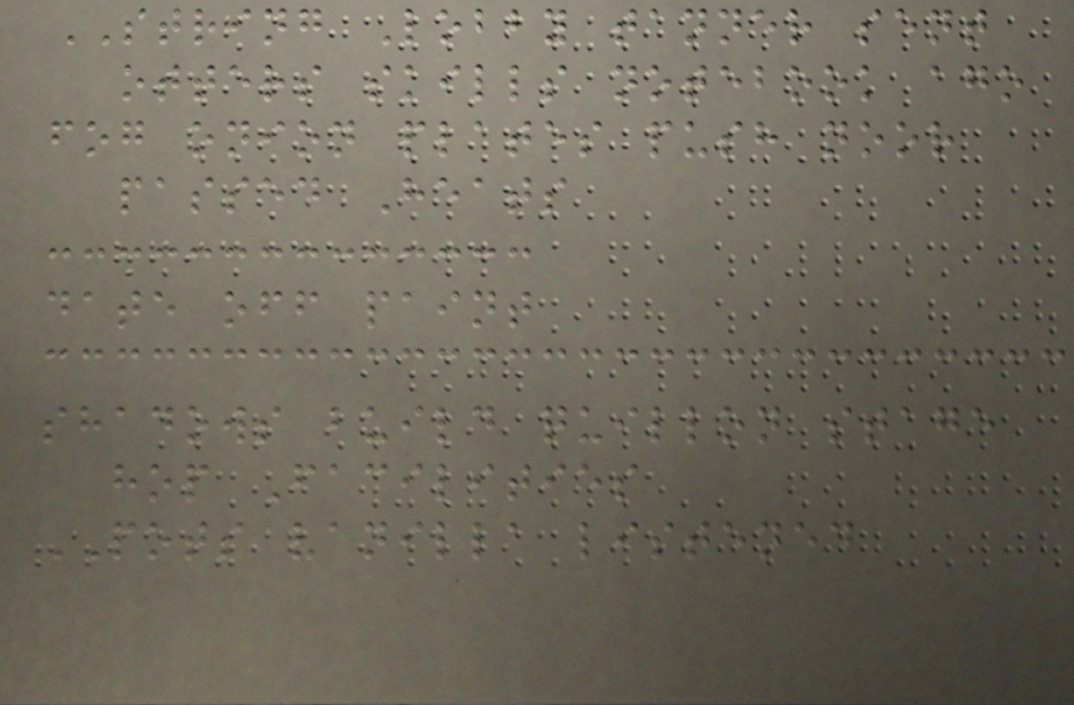STRING Lobby tanner sent
otters skills notebook ago
fog onion plates push noor
passed Heats
date off paint
shadows build quillon stage
hop Facilities
POTS vanilla listened
